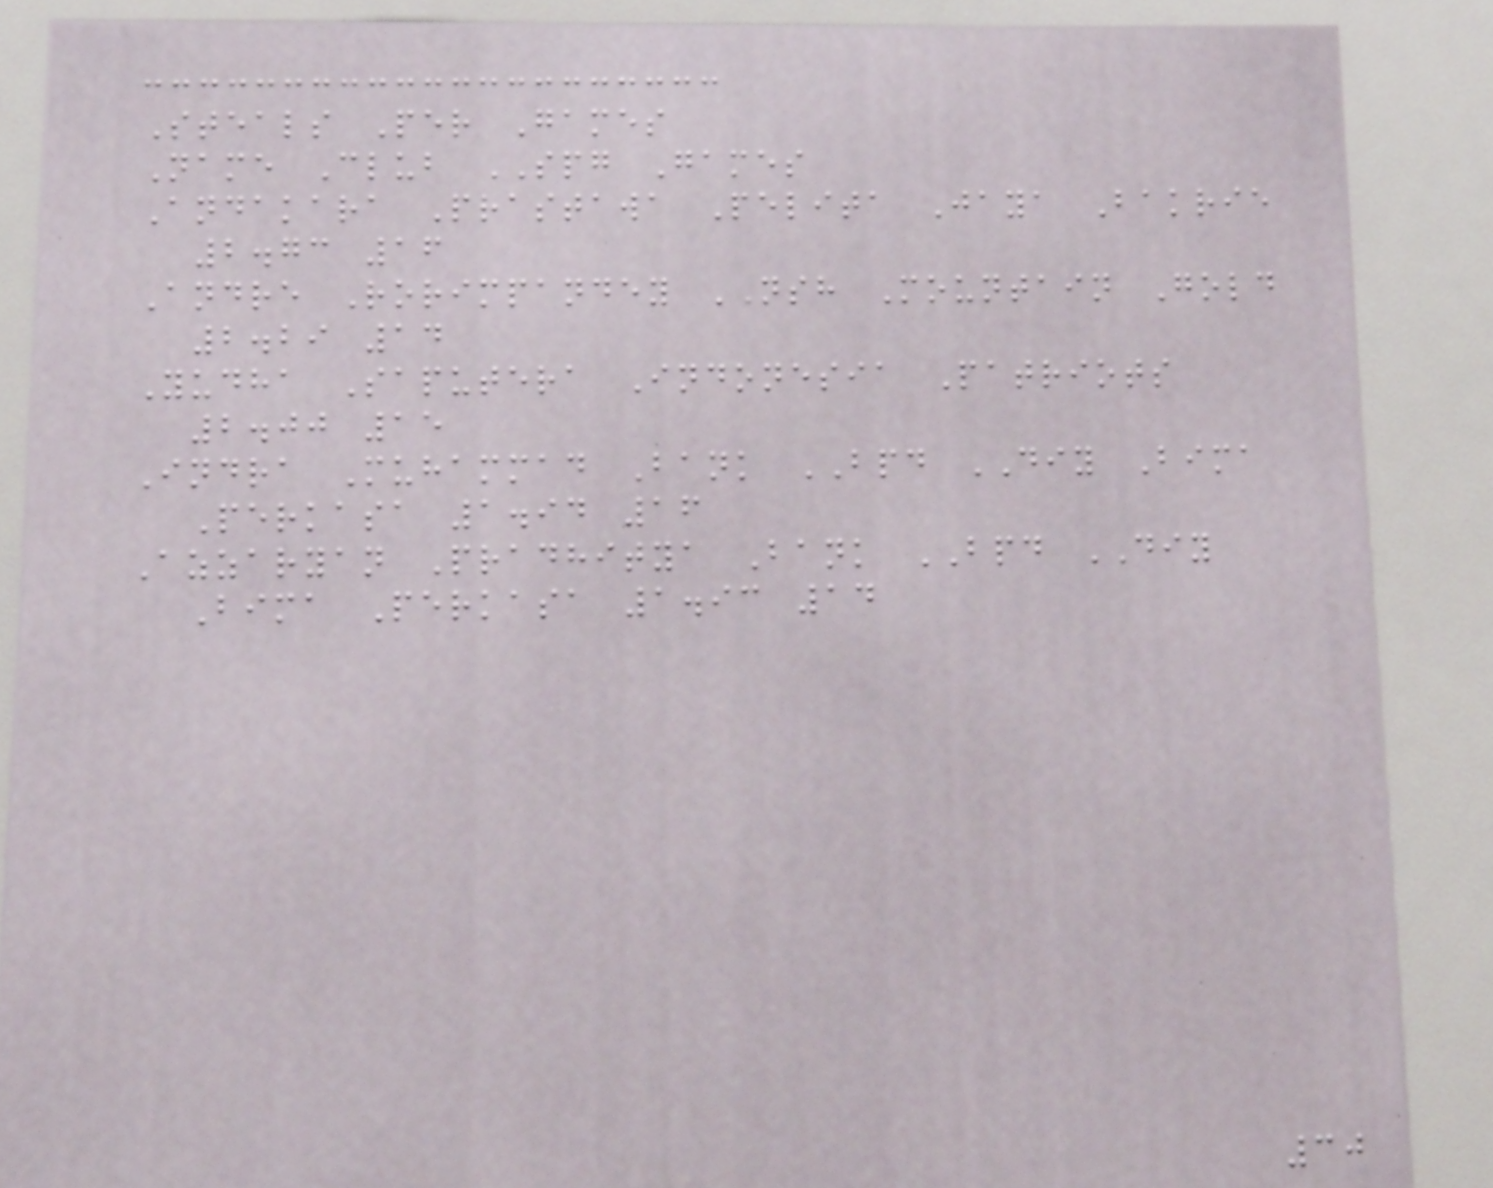Steals Per Games
Name Club SPG Games
Andakara Prastawa Pelita Jaya Bakrie
2.73 16
Andre Rorimpandey NSH Mountain Gold
2.29 14
Yudha Saputera Indonesia Patriots
2.00 15
Indra Muhammad Bank BPD DIY Bima
Perkasa 1.94 16
Azzaryan Pradhitya Bank BPD DIY
Bima Perkasa 1.93 14
30
